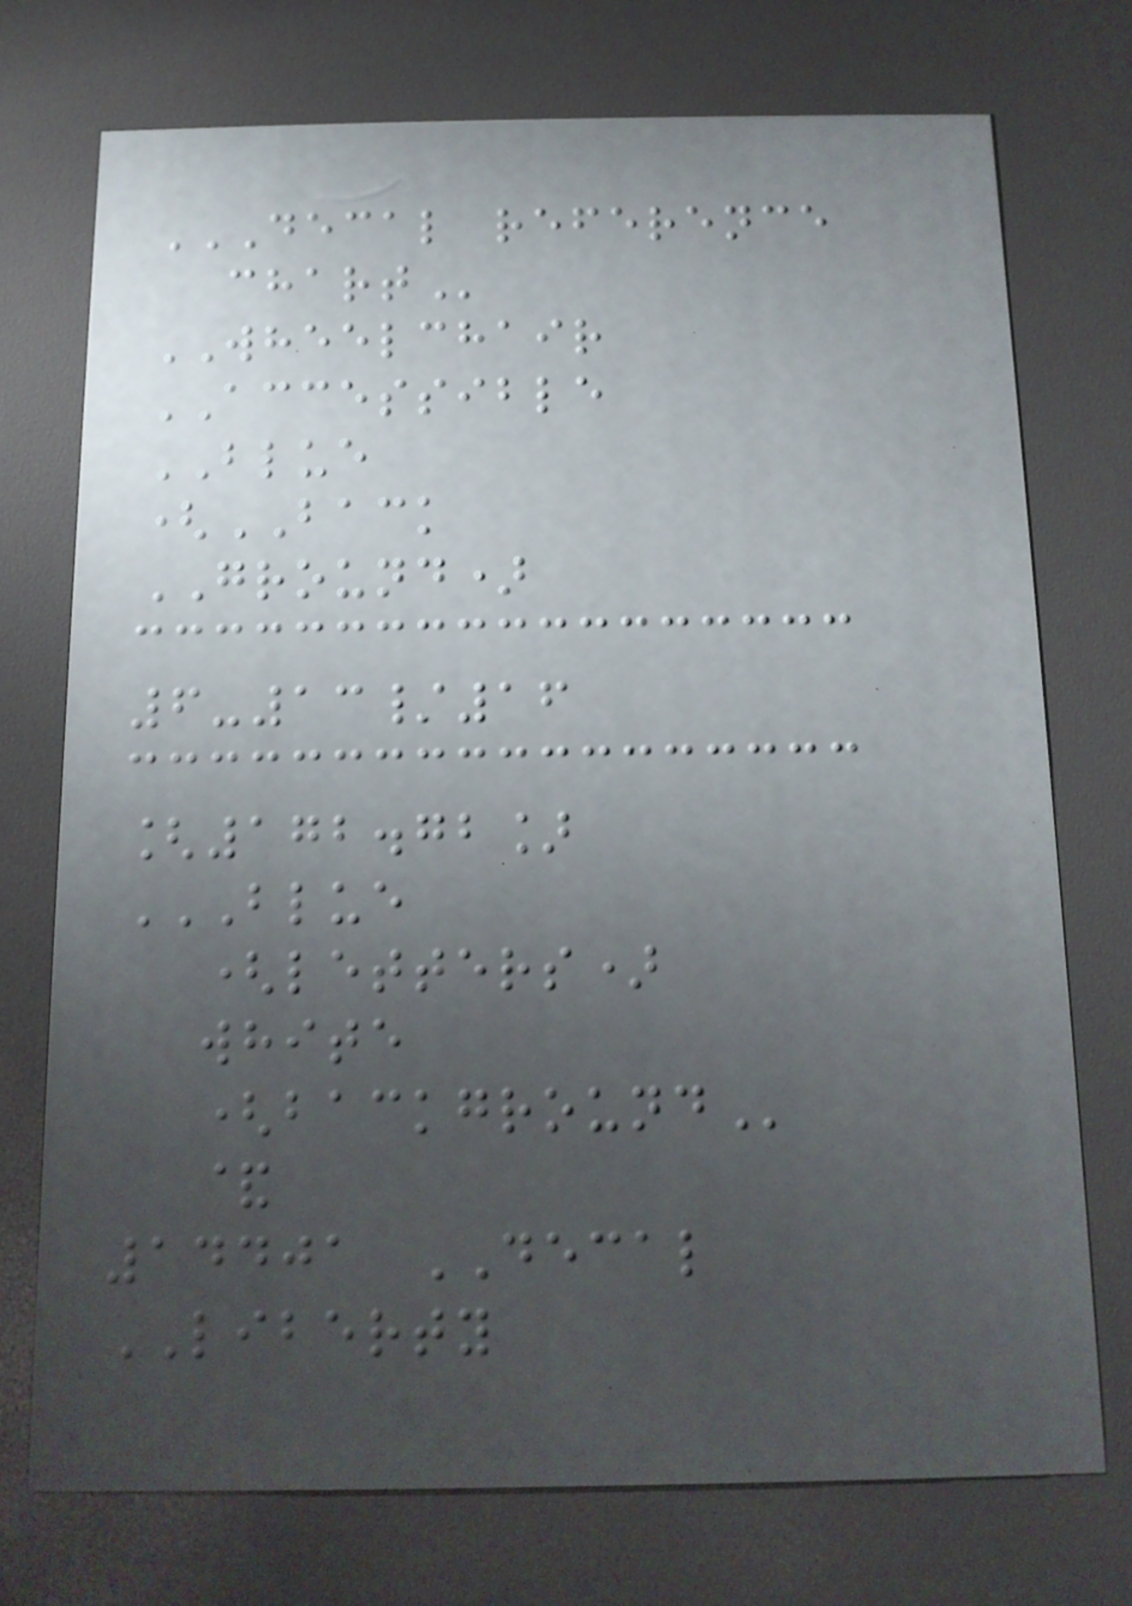DECAL REFERENCE
CHART
WHEELCHAIR
ACCESSIBLE
BLUE
(BACK
GROUND)
6-13/16
[172.72]
BLUE
(LETTERS)
WHITE
(BACKGROUND
&
14401 DECAL
LIBERTY
